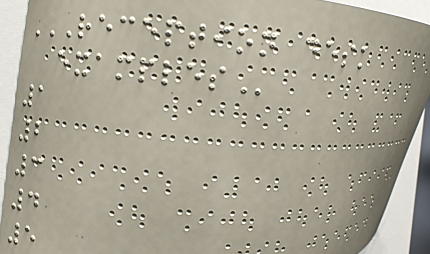RECEPTION DESK
EXAMPLES
1
2
3
4
5
